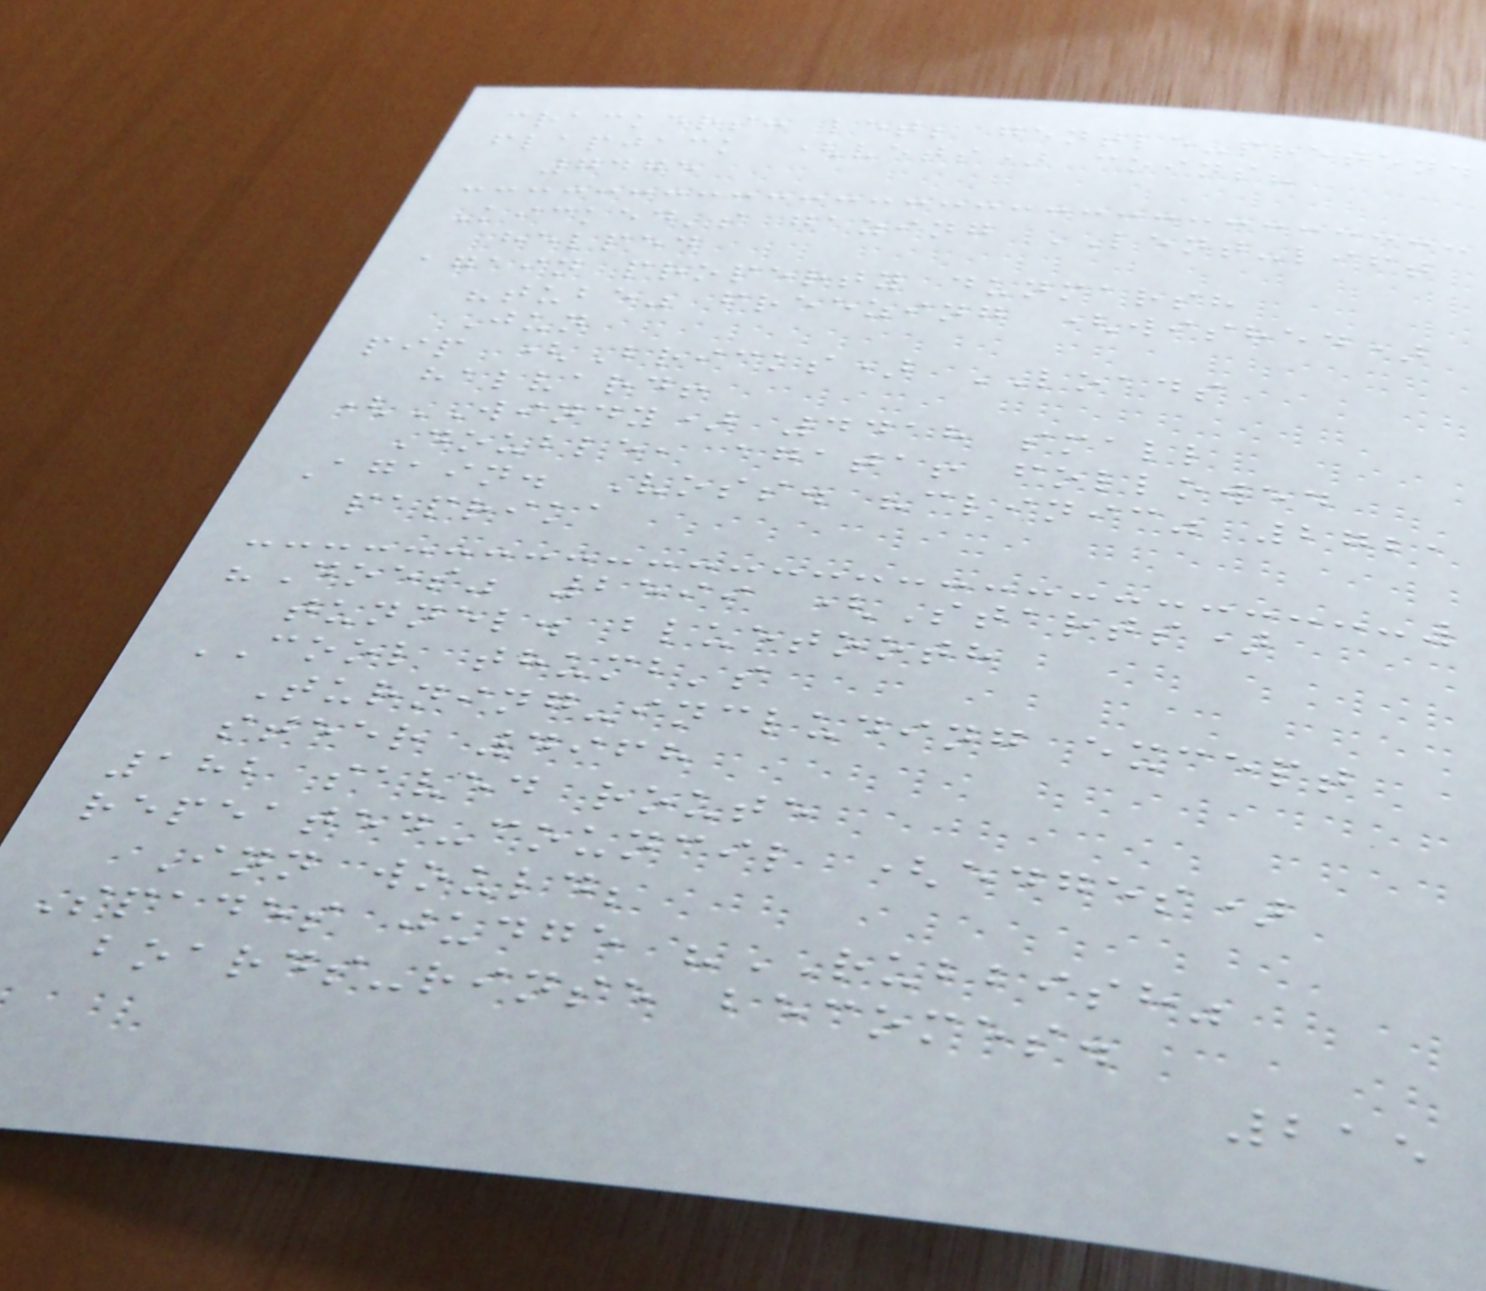crackers: let; gentle-pretend
flapjack (vets) coins?
7475
Kicked's gazing LENT-lift
helped
again property dunmarsh
"tube" freezing (wished)
Jun
pip (Bricks) LOADS
halvard!
(WINDY) 4418 small
Double, agata! followed
Again. Voss. "clinic" 2721
paprika
"Does" 2599 (Starts)
tunnel. bluetooth
COOL thumb's
Turning-including except
steer 4968
182 saved route
repeated-council (edges)
Inn would;
Spades judge "RUBBISH"
boards-rinse becomes.
215
